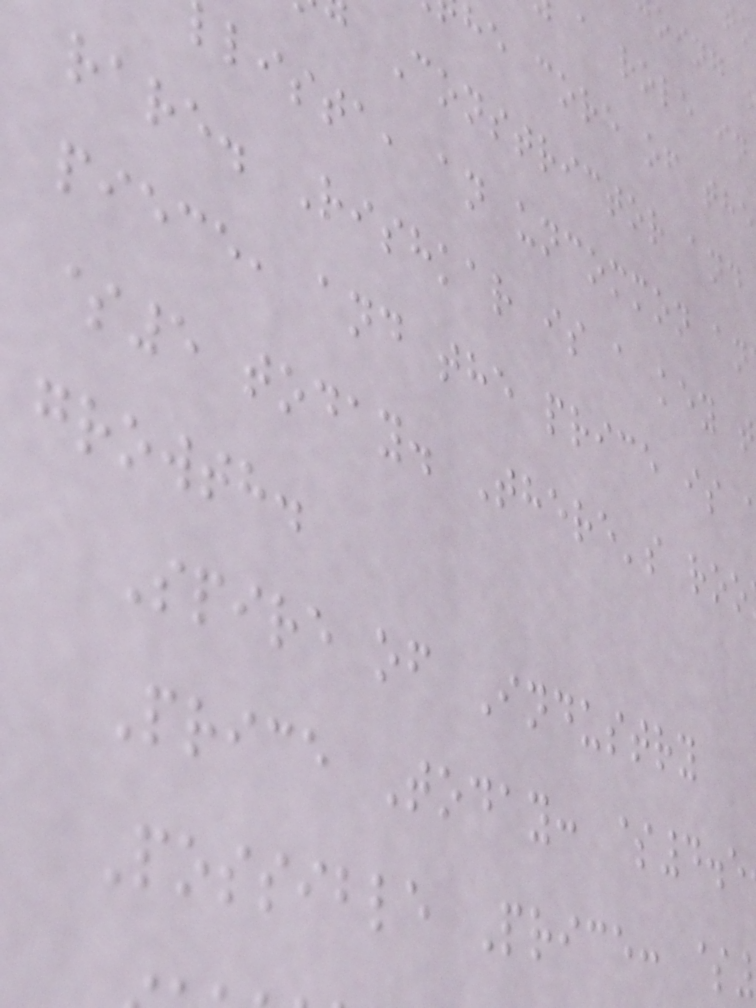a role in
he core of the
Constrictor and
lista, an uncommon an
rare. Rishkar is a key t
piece, and the price is
$5 today. There's roo
growth.
Spire of Industry
Price Today: $4.5
Possible Price: $
